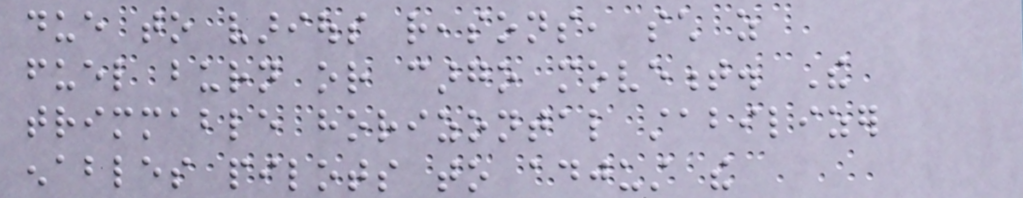due to various reasons, such as
fuel burn or cargo movement. The
trimmable horizontal stabilizer
enables pilots to adjust the
